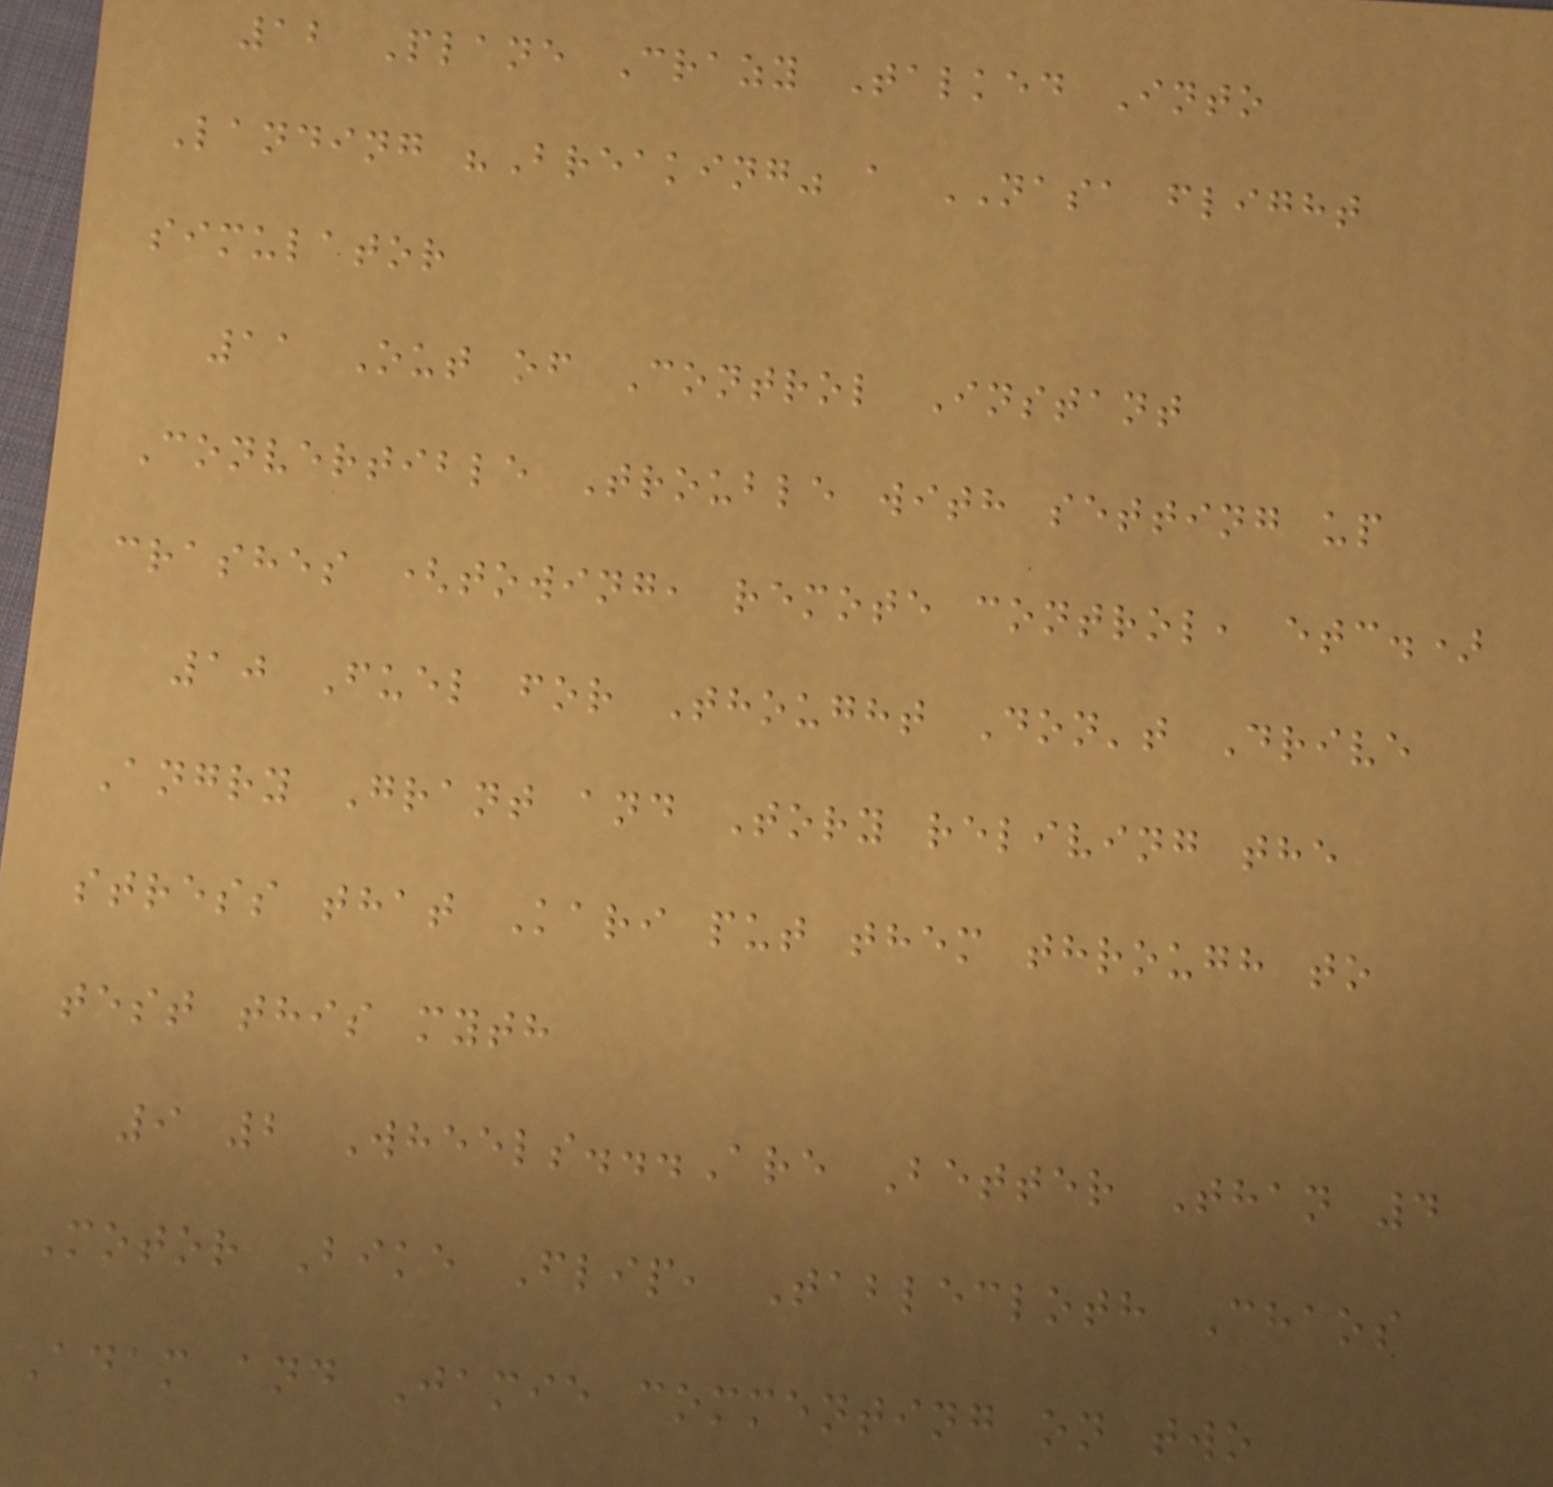12 Plane Crazy Talked Into
Landing "Breaking" a NASA flight
simulator
11 Out of Control Instant
Convertible Trouble with setting up
crashes (towing, remote control, etc.)
10 Fuel for Thought Don't Drive
Angry Grant and Tory reliving the
stress that Kari put them through to
test this myth
9 2 Wheels...Are Better Than 4
Motor Bike Flip, Tablecloth Chaos
Adam and Jamie commenting on two
